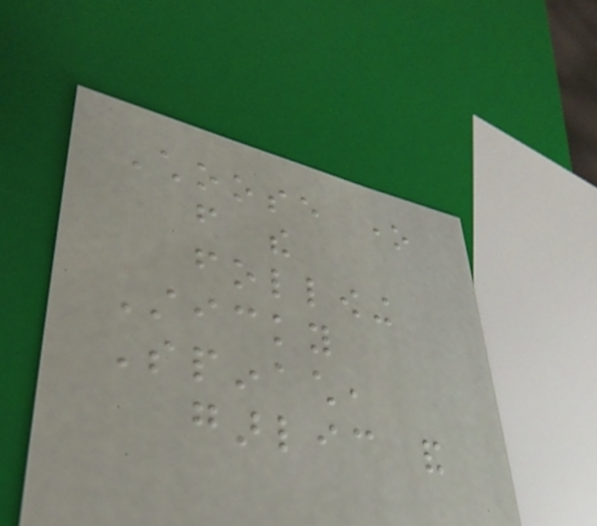Choose one
from the
following
Sticky
Spinach,
garlic and
